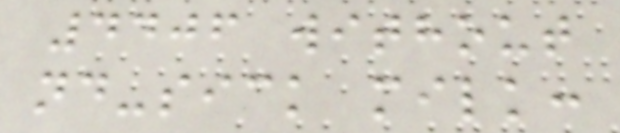4406 without
nd-sick milk:
